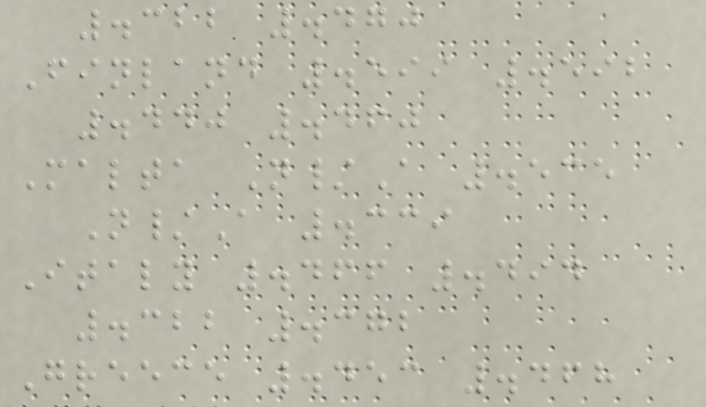.322 .470
Finland .599 .592
.440 .460
Malta N/A .535
N/A .339
Italy .466 .494
.322 .372
Greece .453 .468
